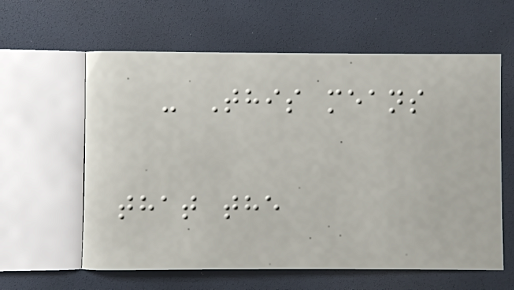- This means
that the
